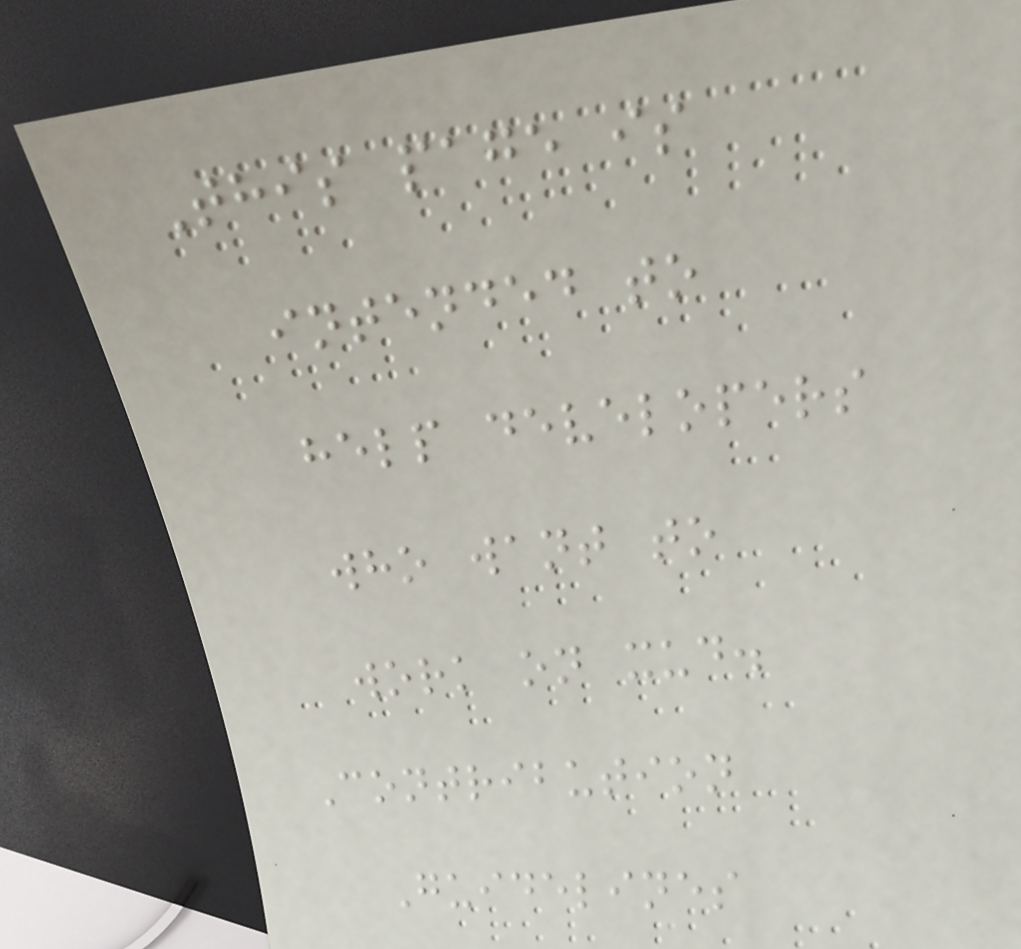This page is
intended to
help developers
who want to
work on xud.
Contribution
Guidelines
